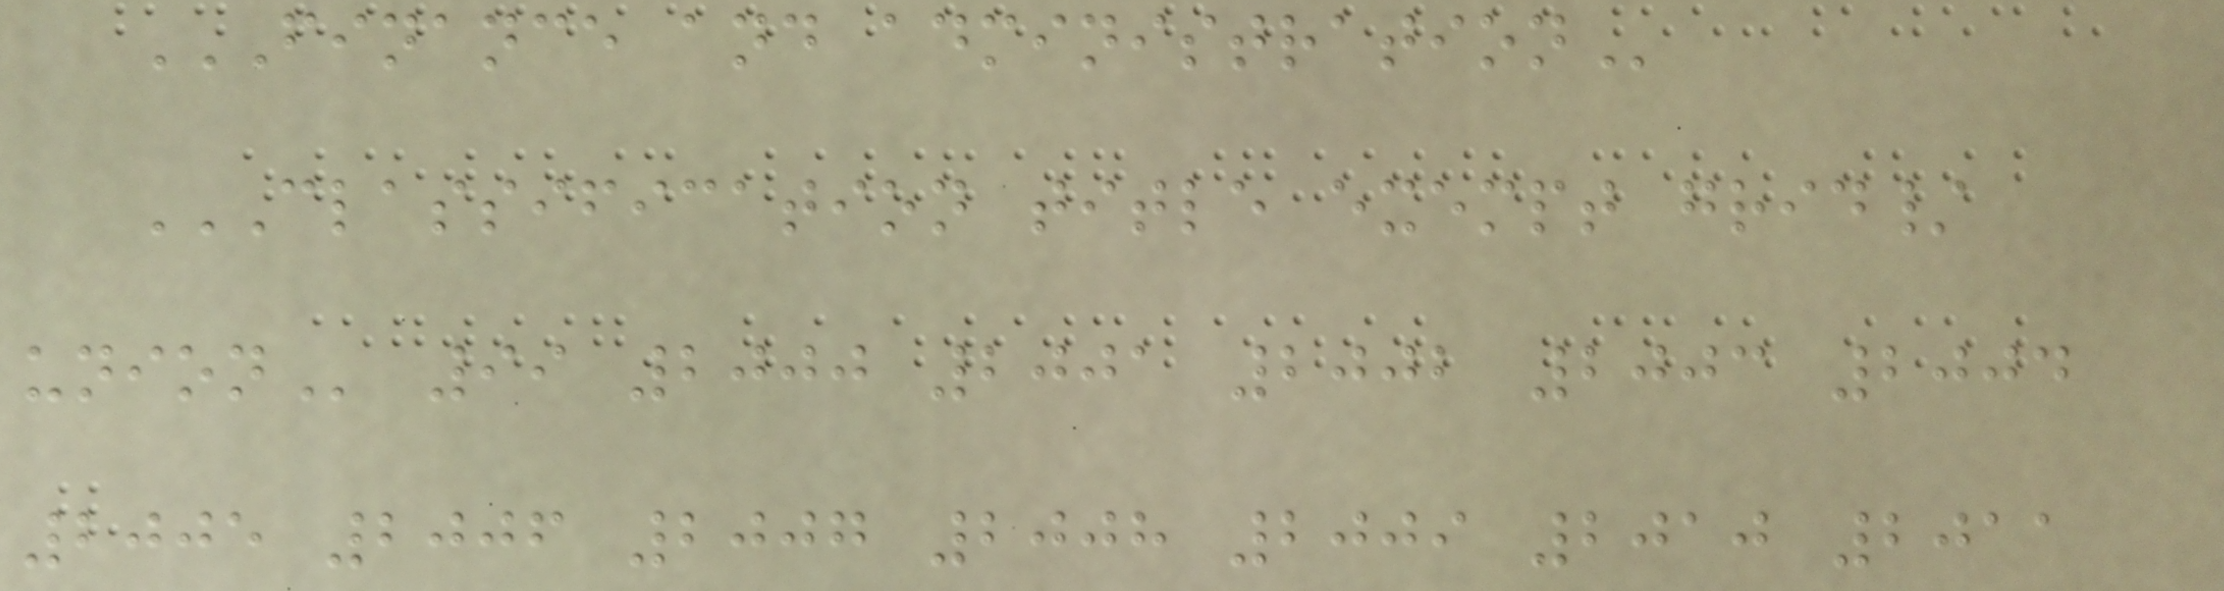FINANCE AND ADMINISTRATION
CLASSIFICATION TITLE EXEMPT GRID/
UNION 99 2000 2001 2002 2003 2004
2005 2006 2007 2008 2009 2010 2011
